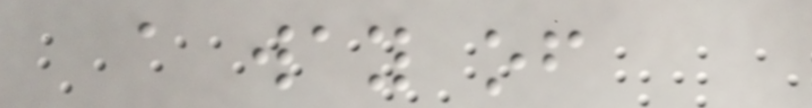a way of
